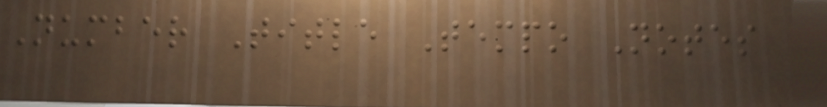Number Title Tempo Notes
